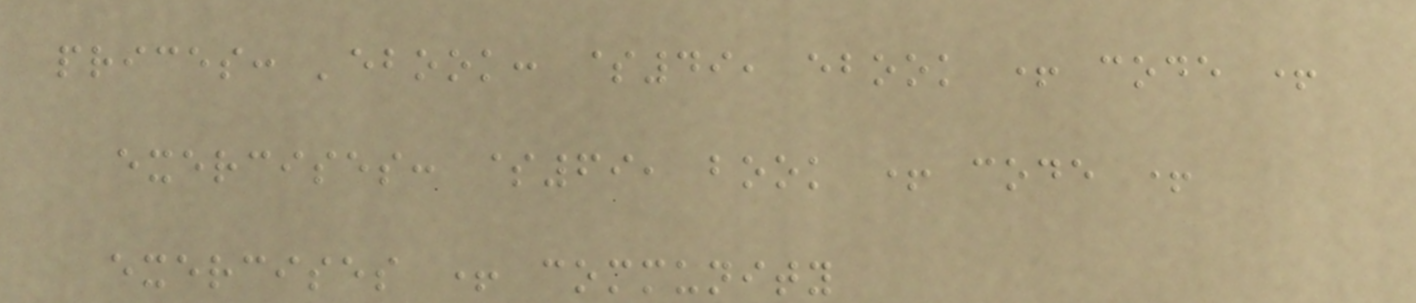prices: 'ebook: $49, ebook + code +
exercises: $69, book + code +
exercises + community
